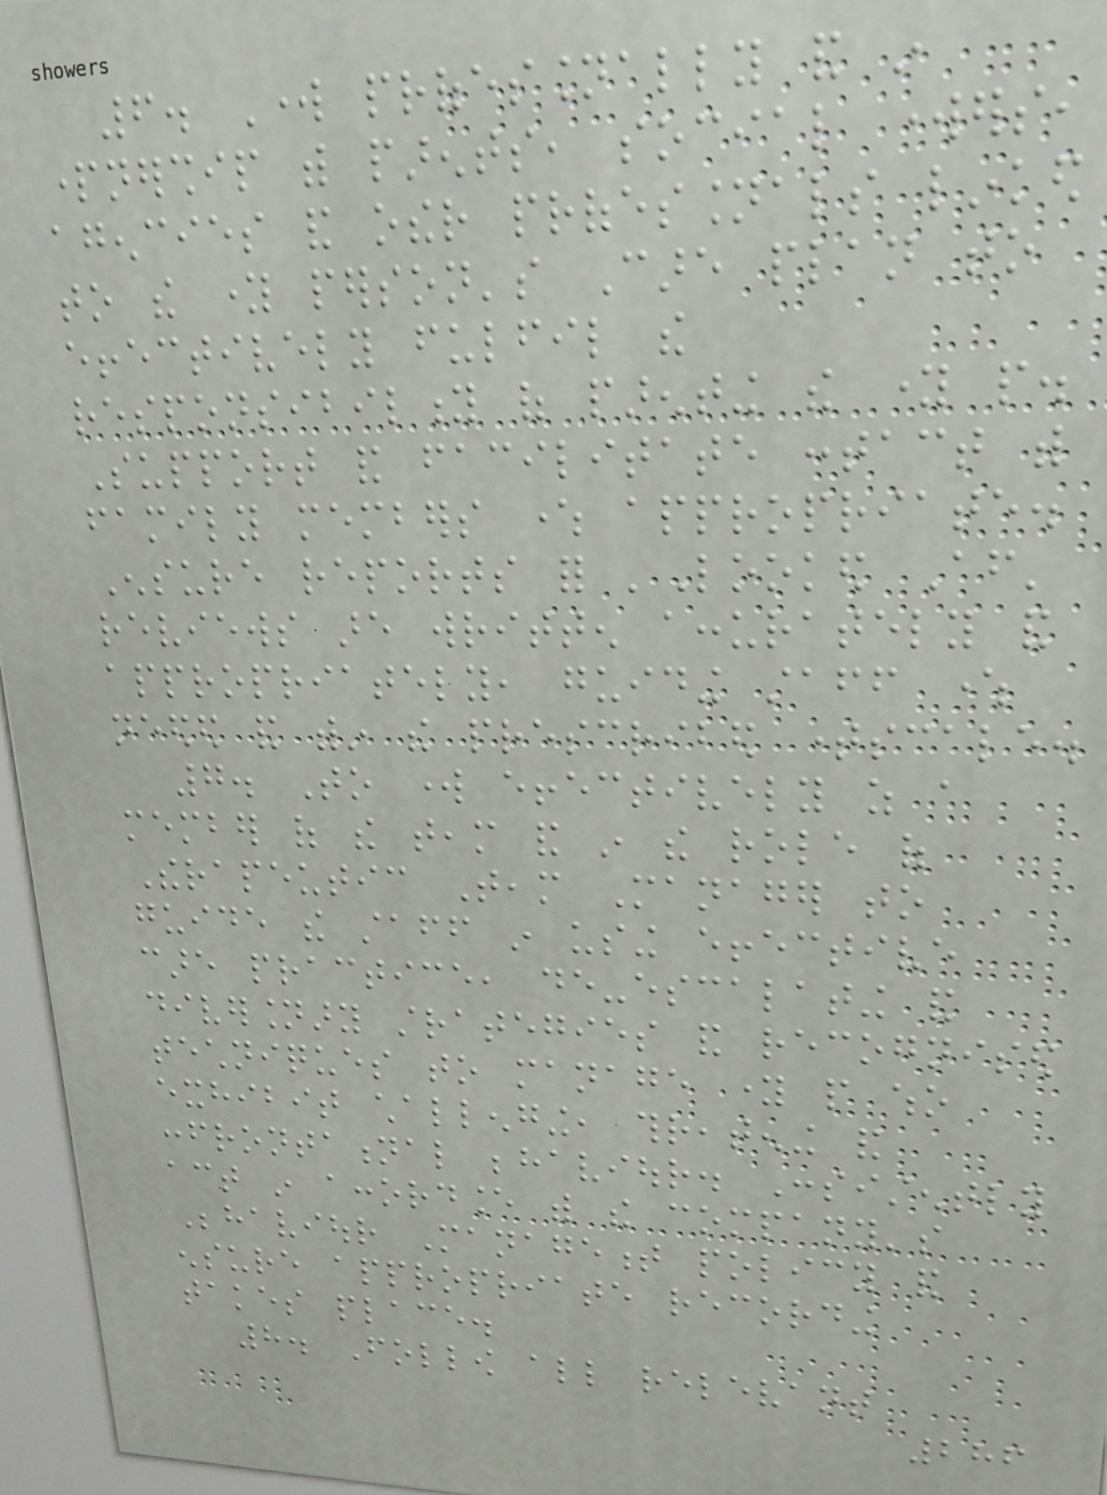6. Work professionally and in
partnership with parents, social workers,
agencies and other professionals linked
to the young person's Care plan to
effectively fulfil the
responsibility of parenting the young people.
Support and facilitate contact with
family members where appropriate.
Ensure reports for 'Looked After'
reviews are written accurately and
appropriately, guiding staff where
needed and within the prescribed timescale.
7. To work effectively as a
member of the team and in the role of
Therapeutic Team Manager to
guide the staff in using effective
care practice, de-escalating and
diversionary strategies and recognised
techniques to manage young people who
exhibit challenging, threatening and
confrontational behaviour. Consistently
act in accordance with the company's
Behaviour Management policy and
ensure appropriate recording
takes place.
8. Follow all relevant
286
